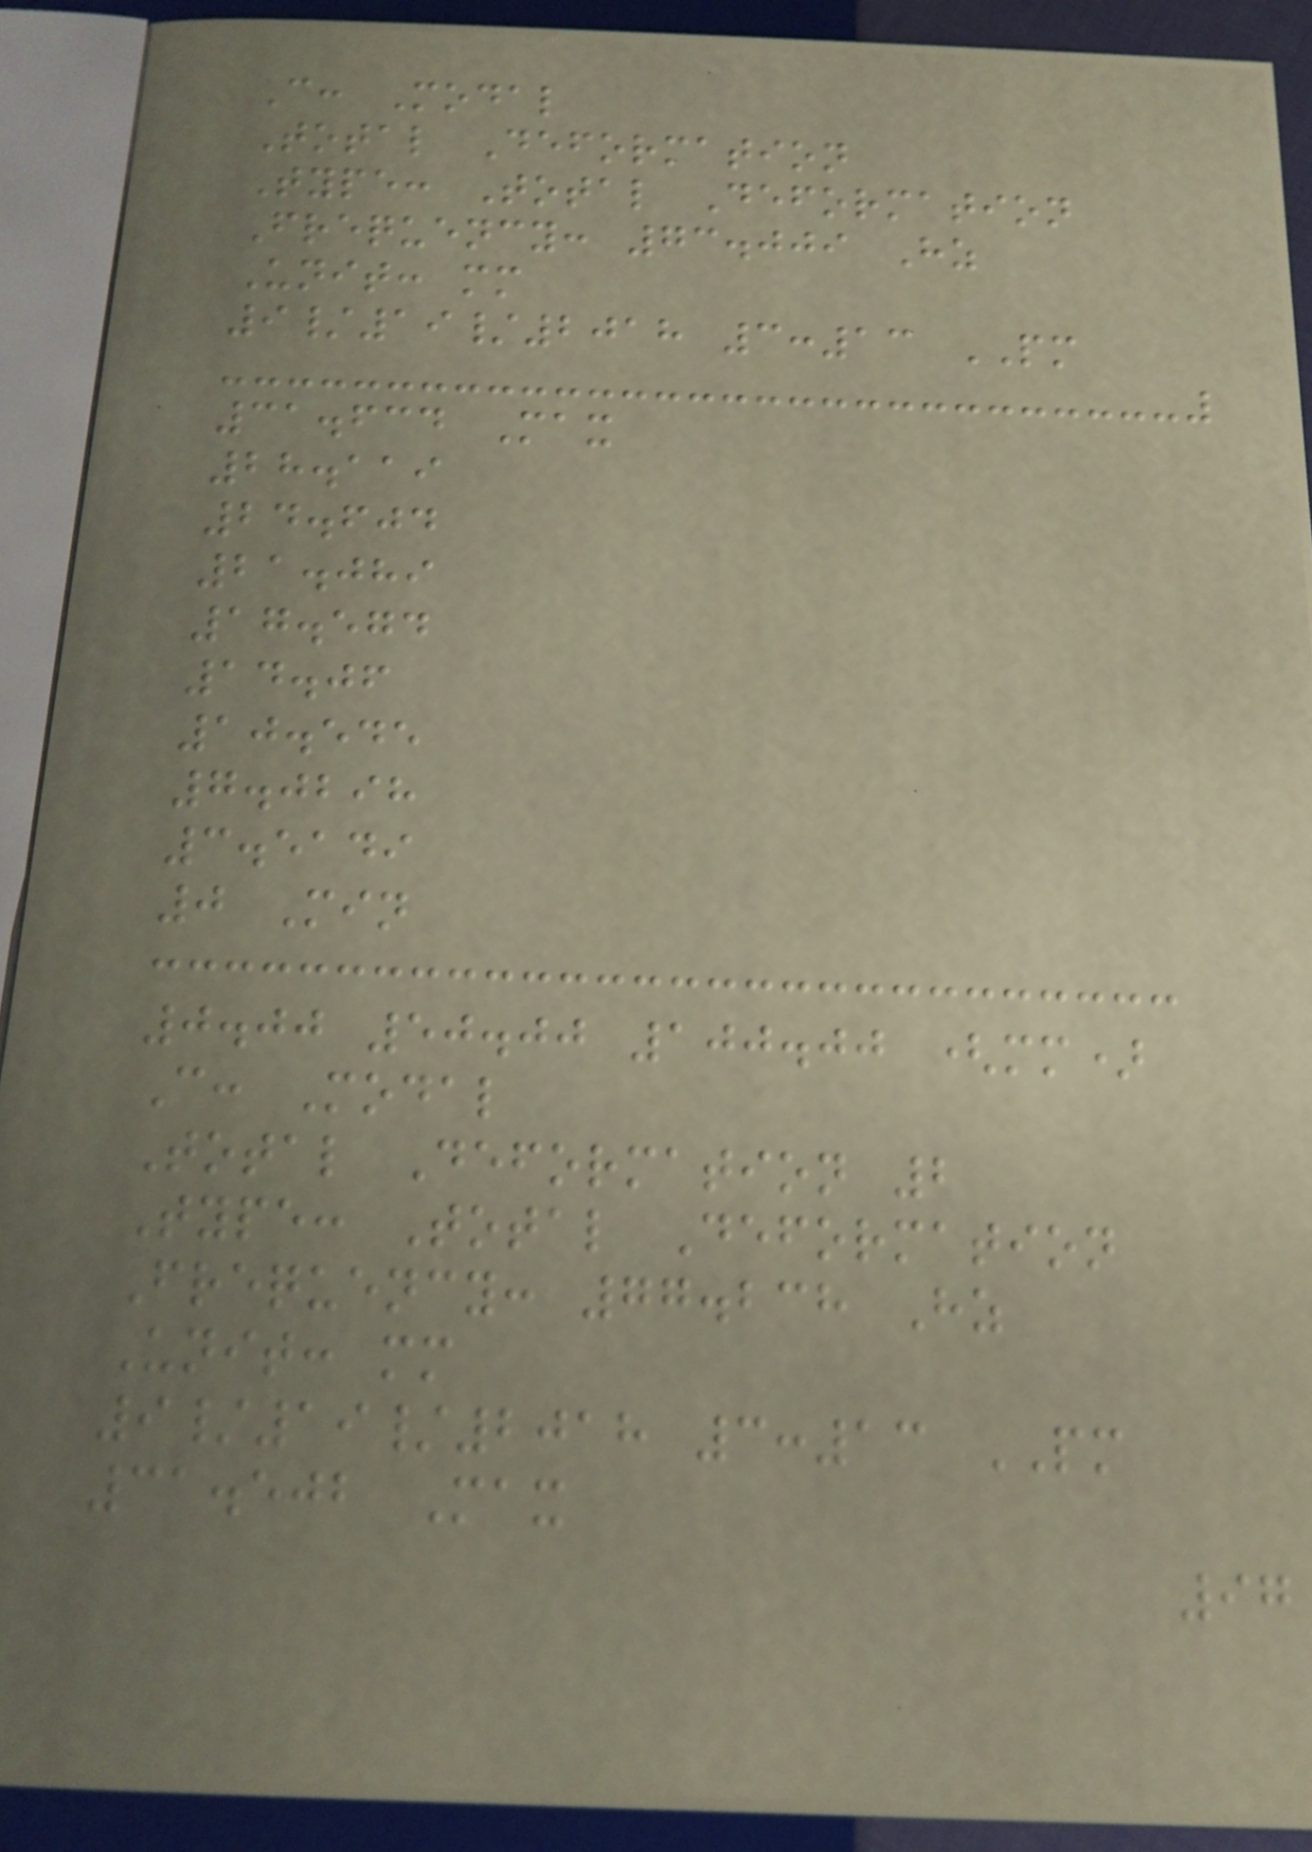C: Modal
Total Deformation
Type: Total Deformation
Frequency: 73.009 Hz
Unit: mm
9/19/2018 3:13 PM
31.634 Max
28.119
24.604
21.089
17.574
14.06
10.545
7.0298
3.5149
0 Min
0.00 50.00 100.00 (mm)
C: Modal
Total Deformation 2
Type: Total Deformation
Frequency: 77.238 Hz
Unit: mm
9/19/2018 3:13 PM
31.502 Max
97
